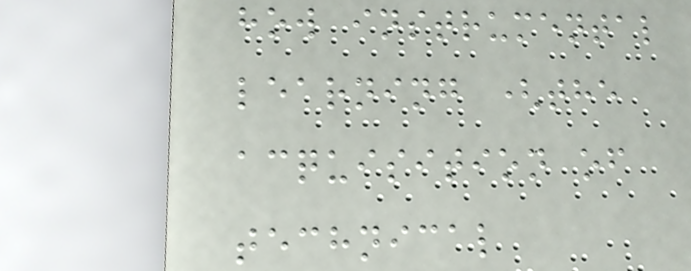how instrumental
learning (the
acquisition of
technical
